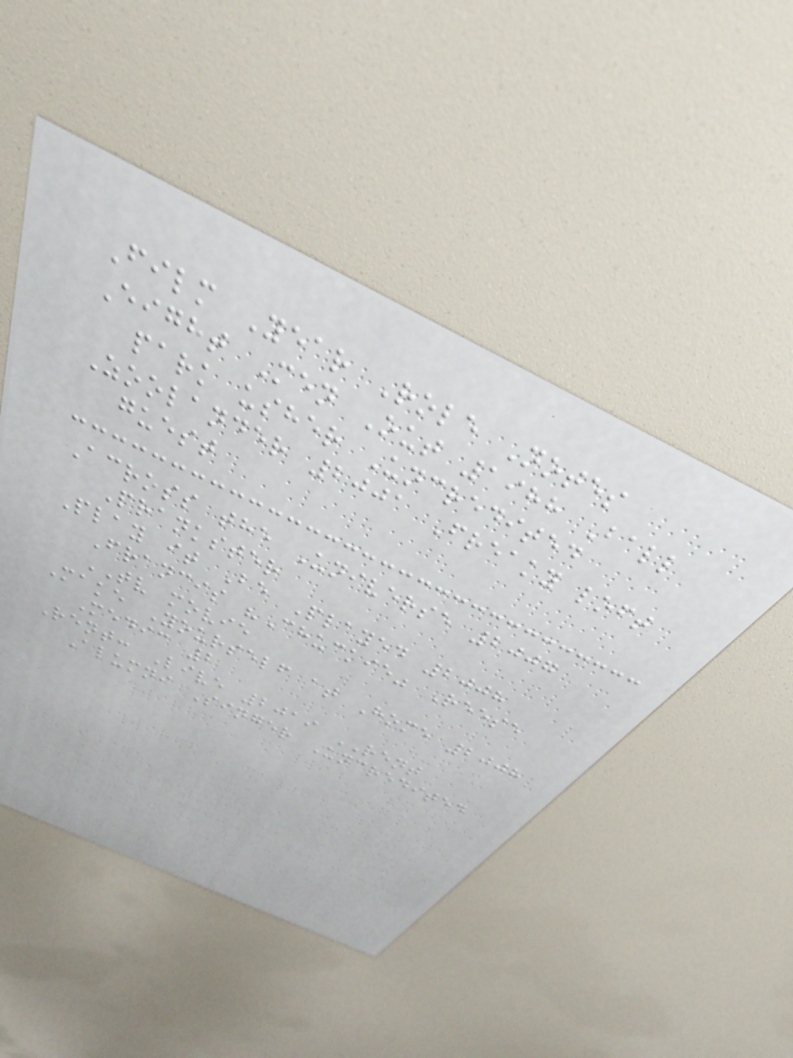Film Year Role Notes
Eight Men Out 1988 Ball
park usher Uncredited
Zoolander 2001 Freaky loft
guest
Across the Universe 2007
Prankster
Play it Be Played 2008
Francis "Chuckie" Reese
TV movie
Make Yourself at Home 2008
Medic 2
Rent: Live 2019 RENT
Alumni Singer Uncredited
